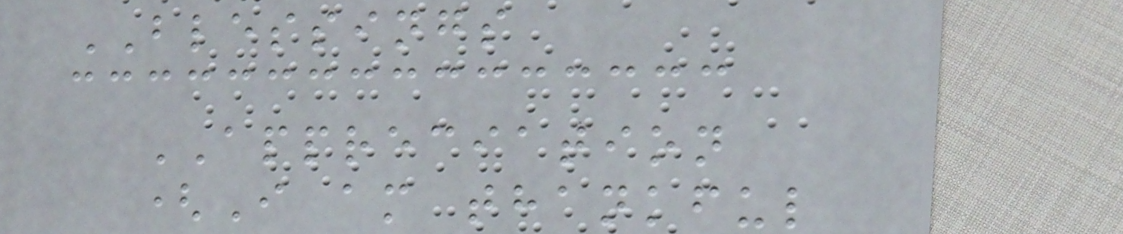BLESSINGS
APPRECIATION
(I am thankful
